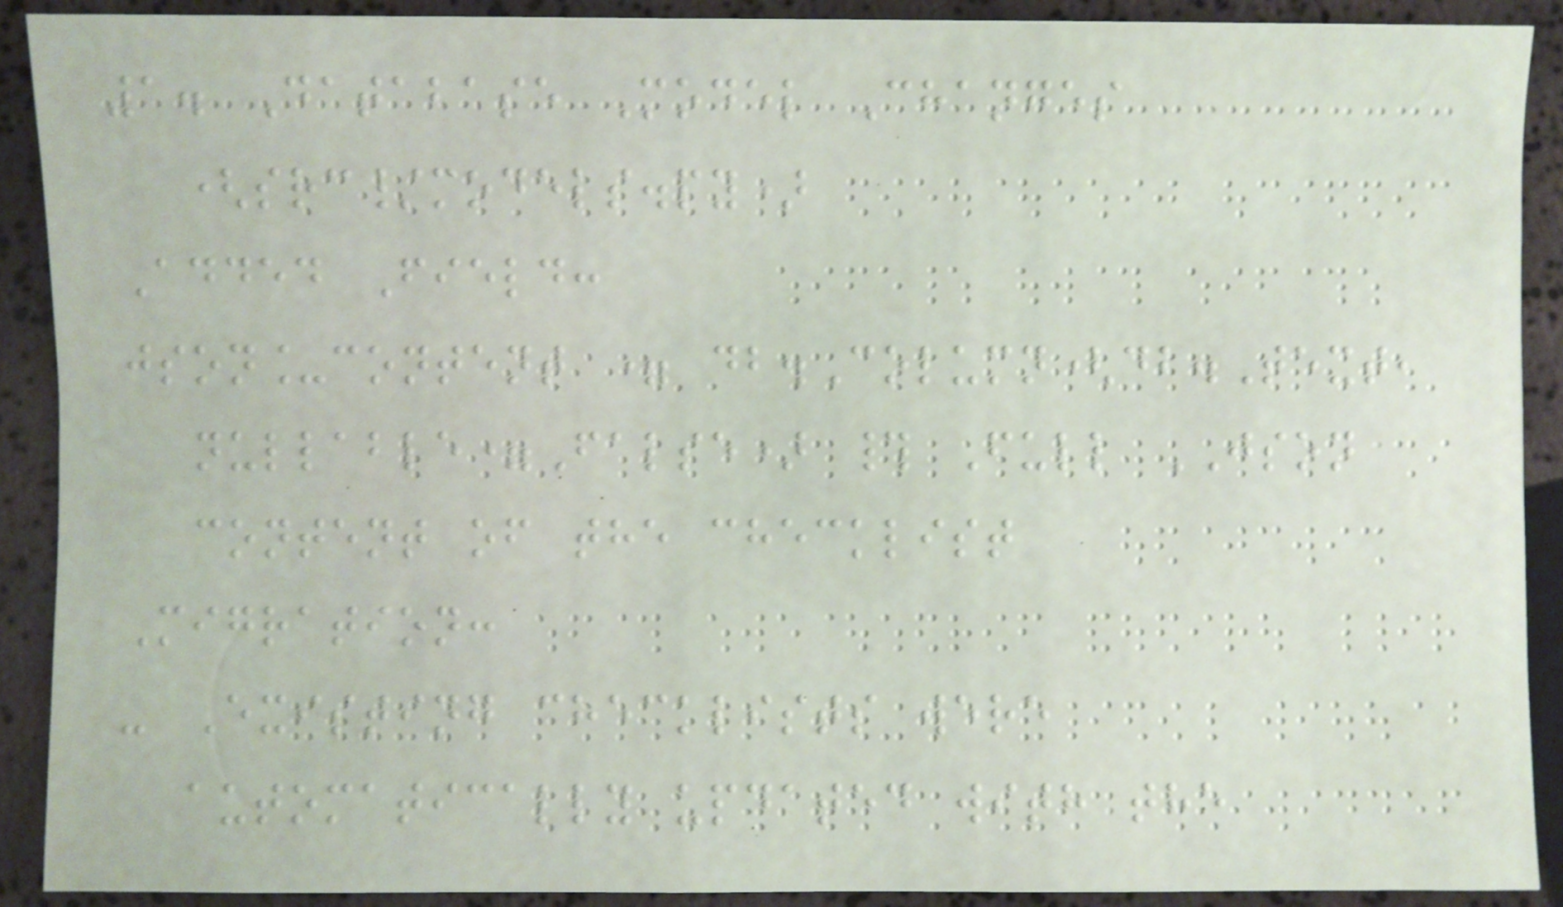1. Database Model Changes
(src/models.py)
Added Field:
json_content = db.Column(db.Text,
nullable=False) # Full JSON
content of the checklist
Migration:
- Existing checklists were
automatically updated with the
